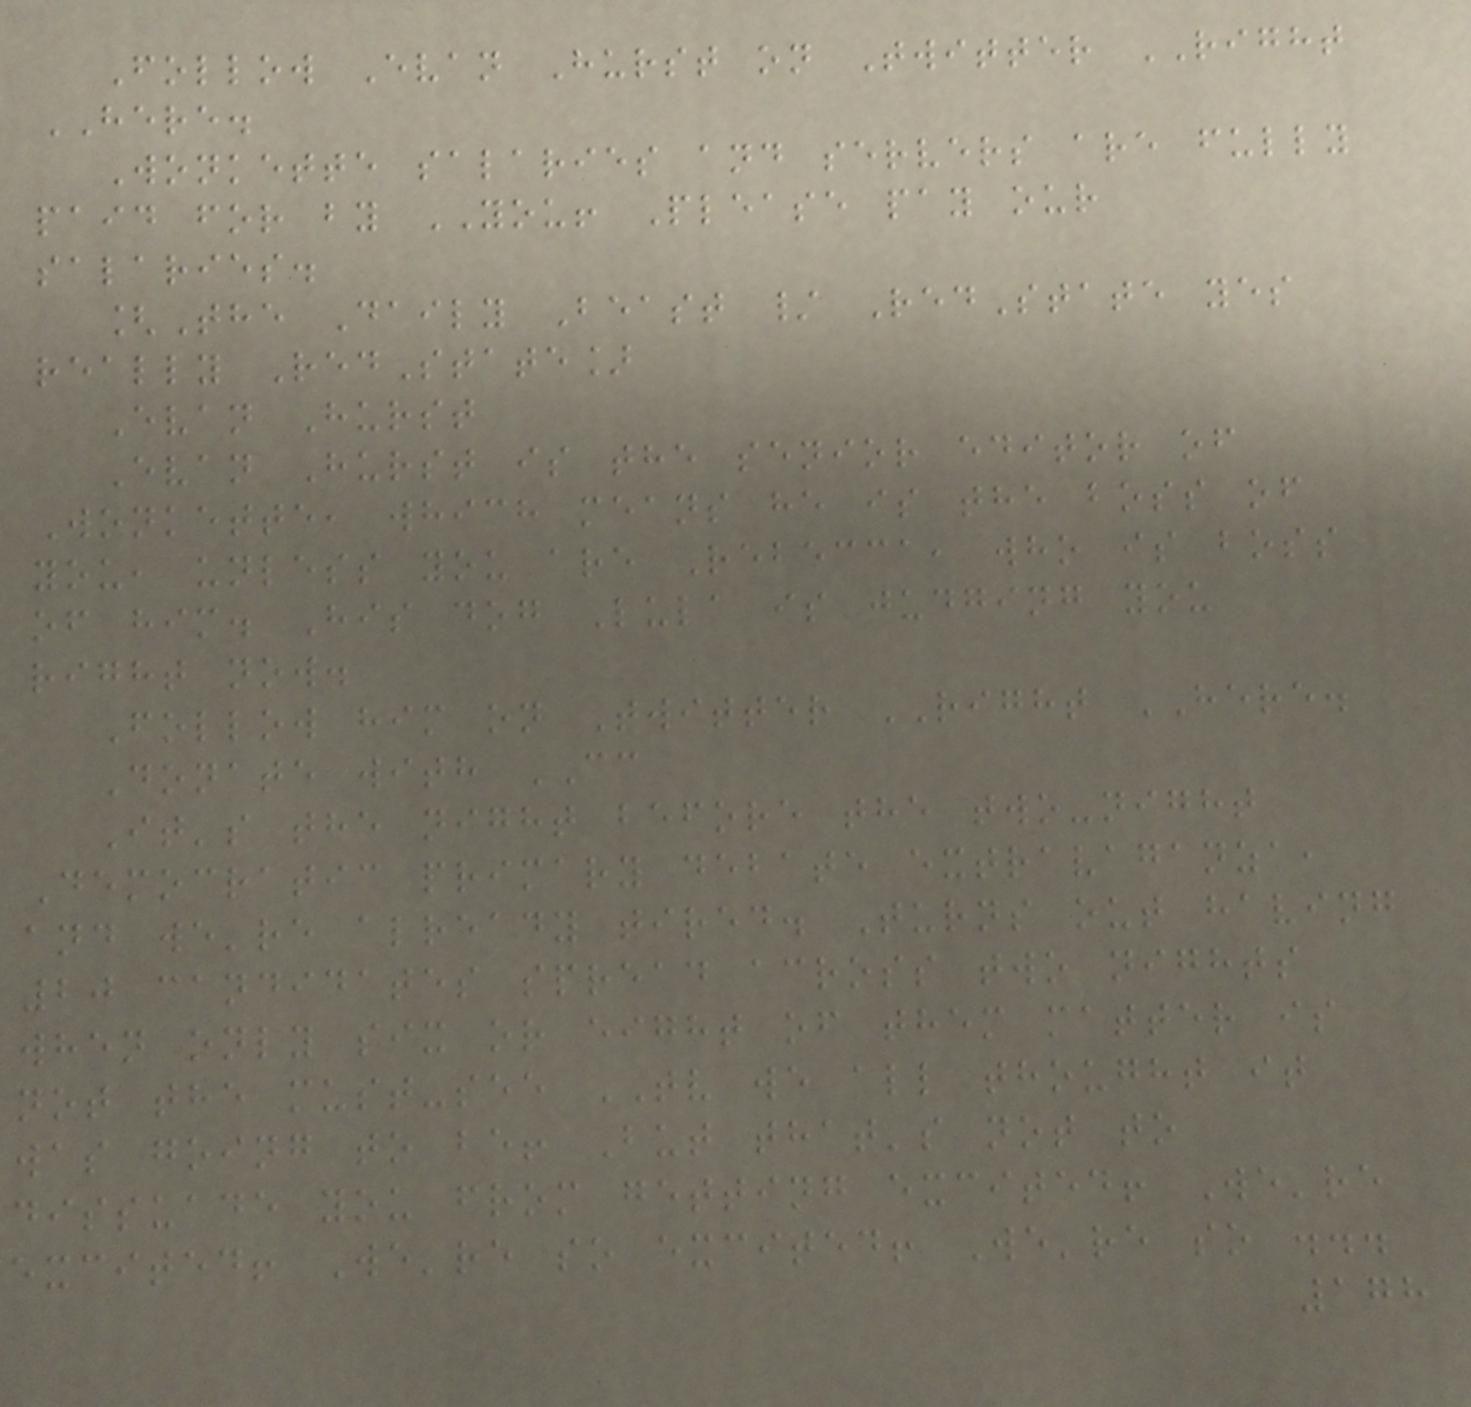Follow Evan Hurst on Twitter RIGHT
HERE.
Wonkette salaries and servers are fully
paid for by YOU! Please pay our
salaries.
[The Daily Beast / RedState yes
really RedState]
Evan Hurst
Evan Hurst is the senior editor of
Wonkette, which means he is the boss of
you, unless you are Rebecca, who is boss
of him. His dog Lula is judging you
right now.
Follow him on Twitter RIGHT HERE.
Donate with CC
It's the night before the two-night
Democratic primary debate extravaganza,
and we're already tired. Turns out having
20 candidates spread across two nights
when only six or eight of them matter is
not the must-see TV we all thought it
was going to be! But that's not to
dissuade you from getting excited! We're
excited! We're so excited! We're so ...
178
